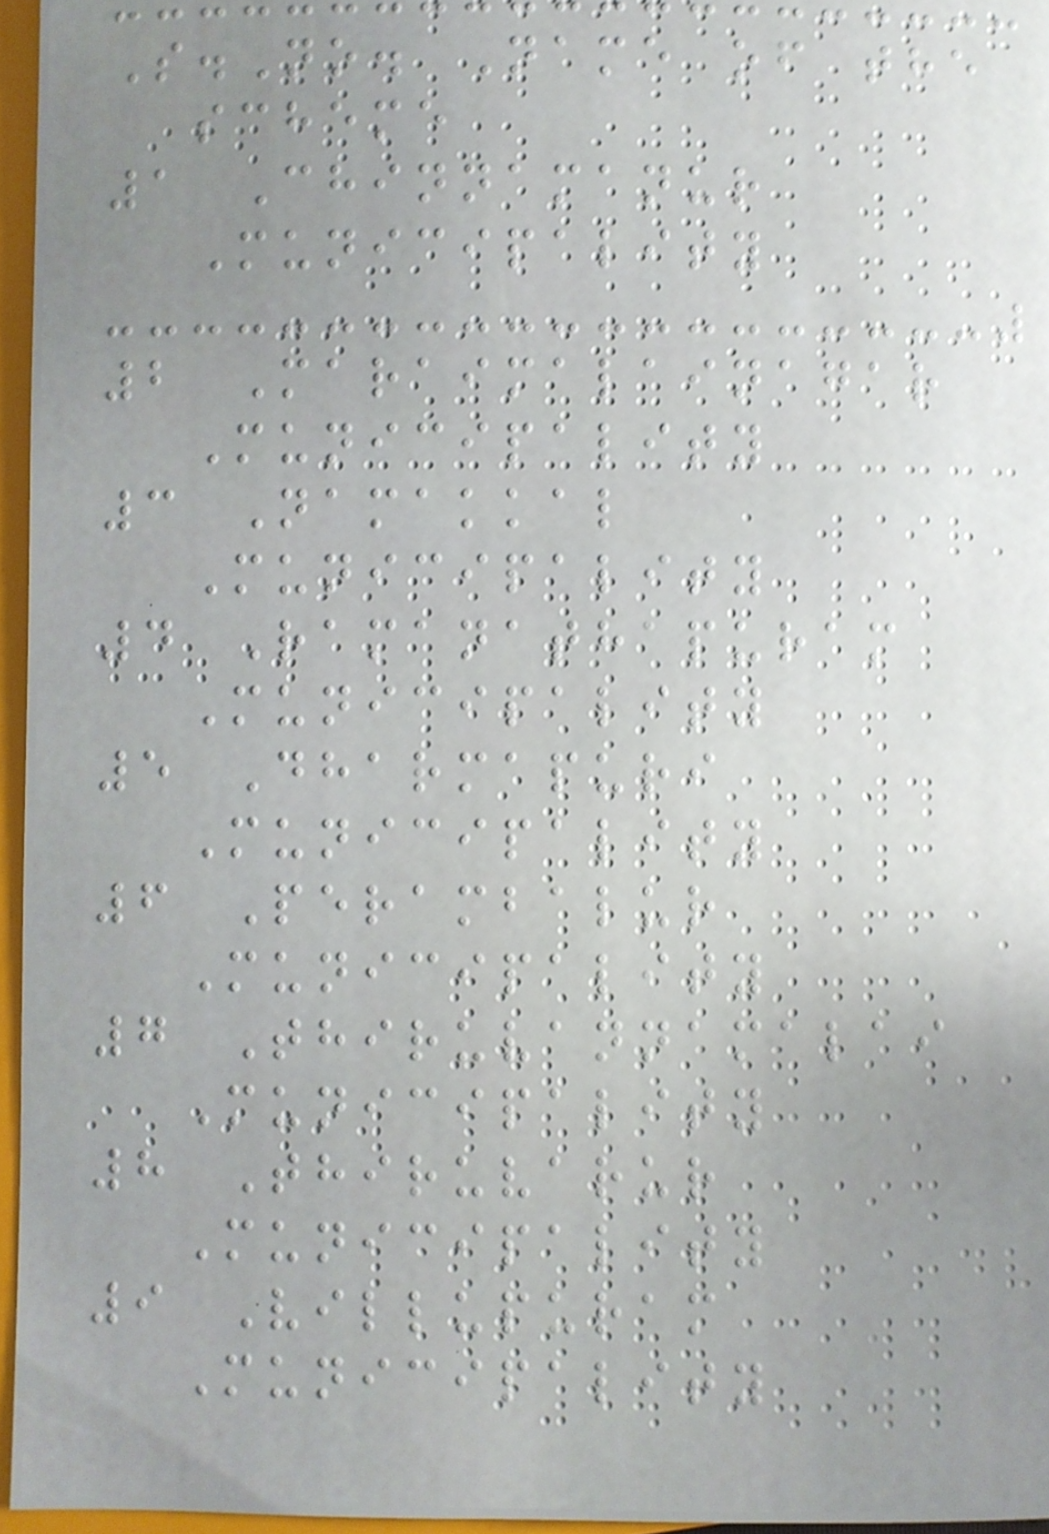S.No. Name of the
scheme
1 Chinnamanur
Municipality
2 Maraimalainagar
Municipality
3 Namakkal
Municipality
4 Ramanathapuram
Municipality
5 Dharmapuri
Municipality
6 Perambalur
Municipality
7 Thiruvannamalai
Municipality
8 Thiruvarur
Municipality
9 Villupuram
Municipality
